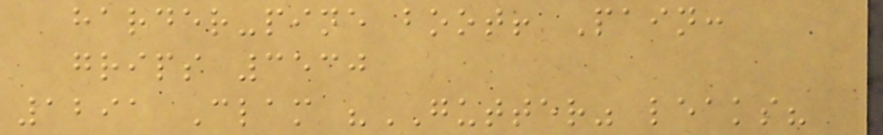harder-pine boot! Pain:
grips 3530
1291 Clam "GUTTER" leaks?
